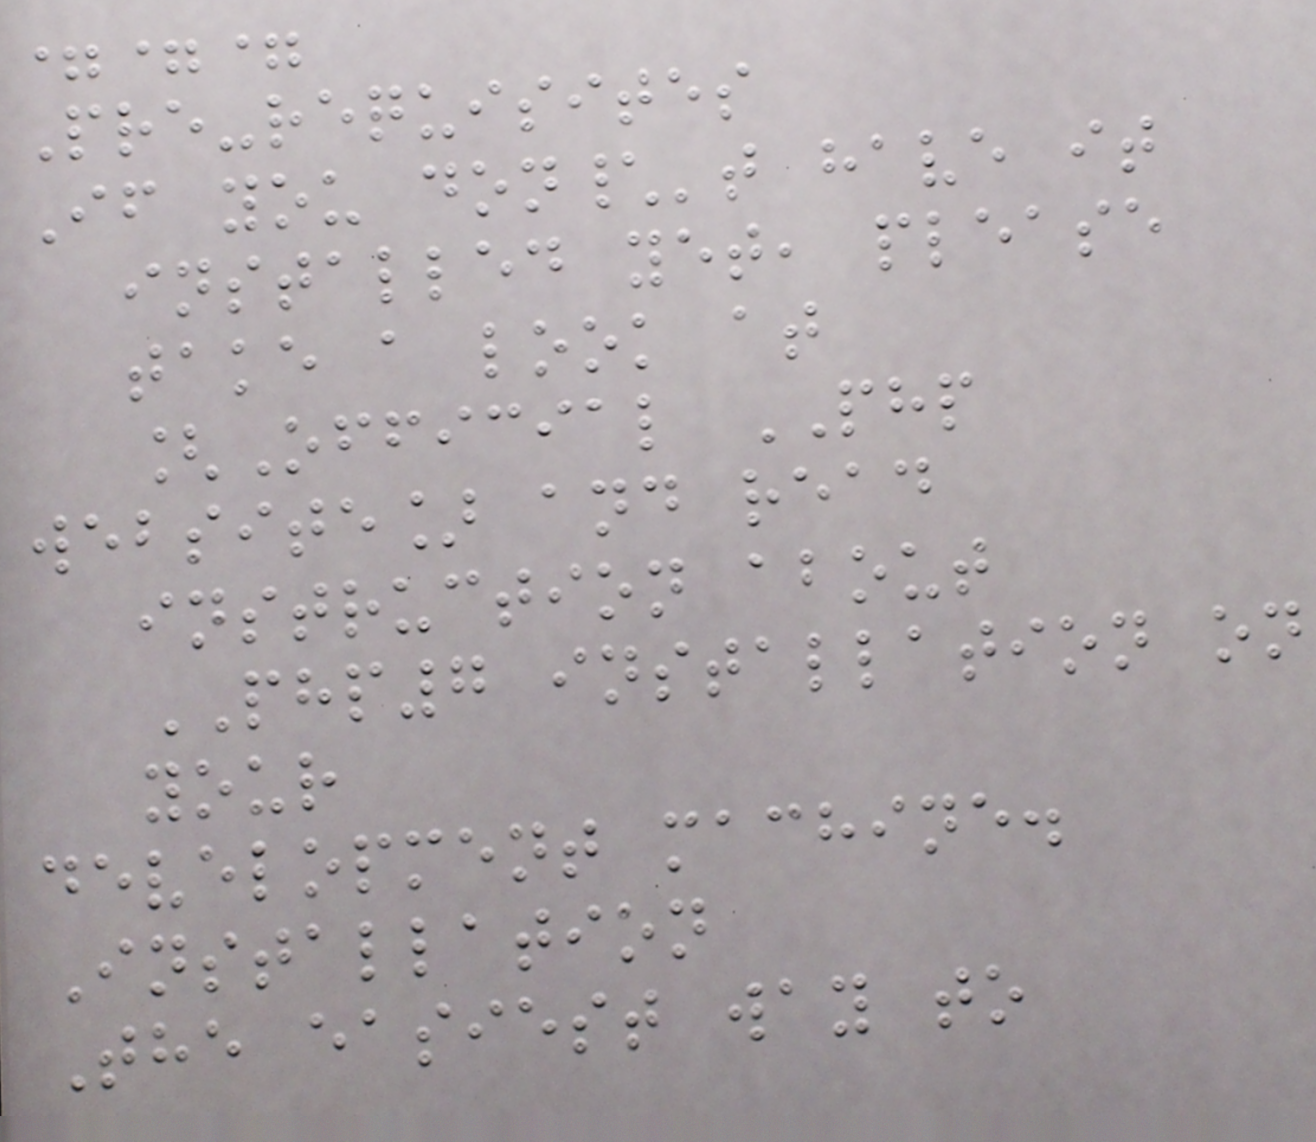===
Pre-requisites
If you don\'t have it
installed yet, please
take a look at
[Official PHP
website] and read
instruction about
PHP7 installation on
your
development machine.
Installation
The easiest way to
